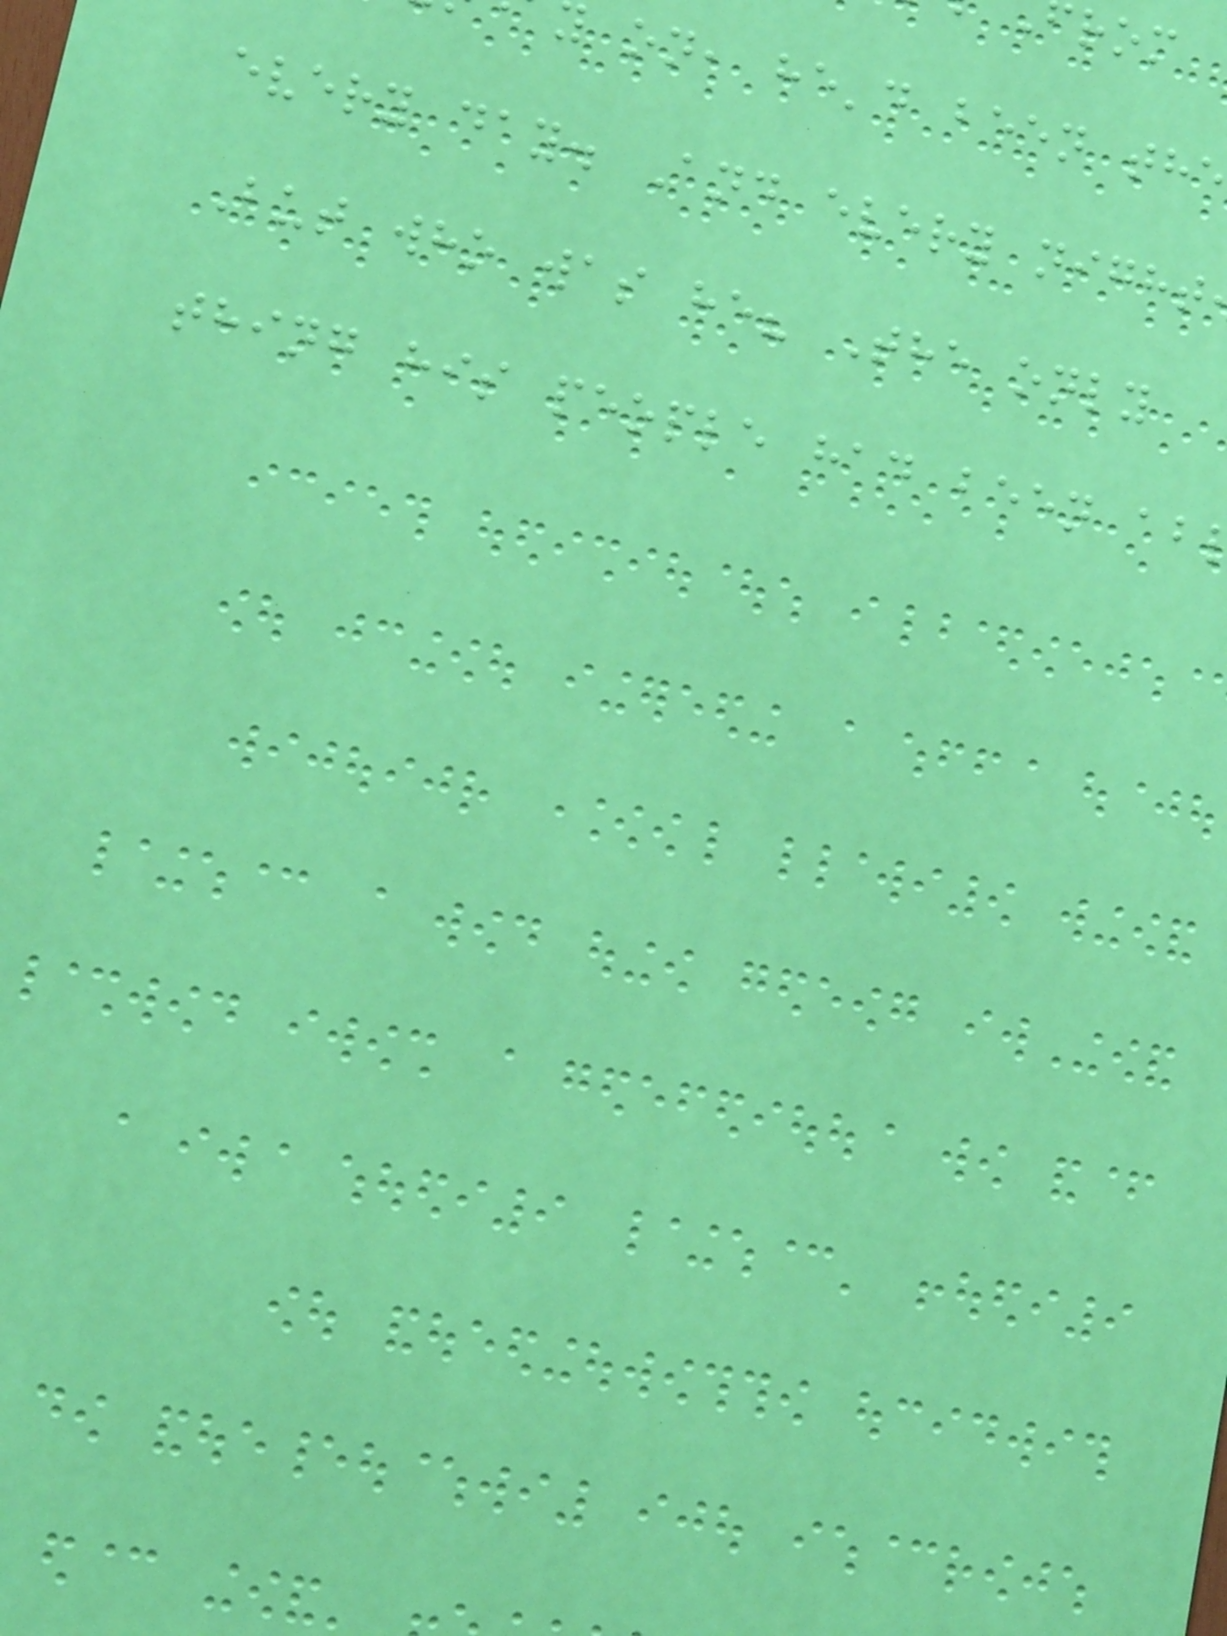on, he'd been th
every day. And every night
But who was he? The only
thing his people had been ab
